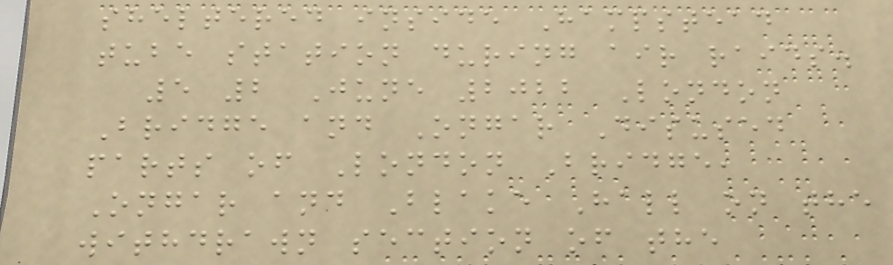sheltered inside Hampstead
tube station during air raids.
5 2 June 2022 London
Bridge and Ongar Disused
parts of London Bridge,
Ongar and Blake Hall on the
withdrawn section of the
